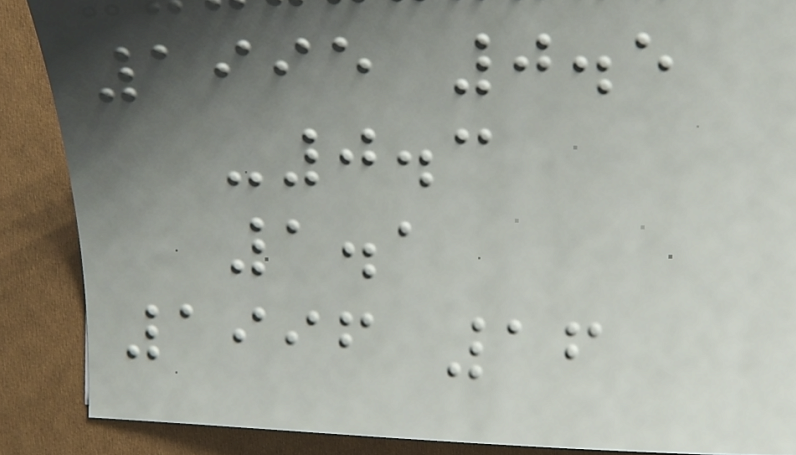1995 0.5
-0.3
1.1
1996 16
